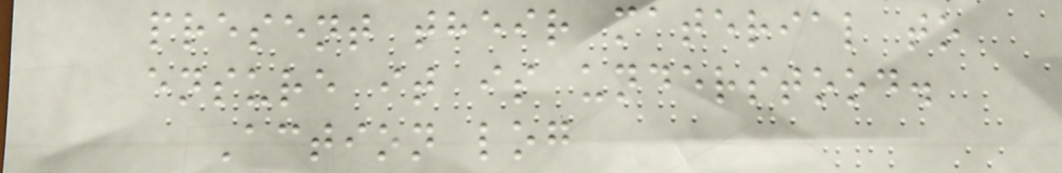present their material to
ensure it is understood.
Action log
